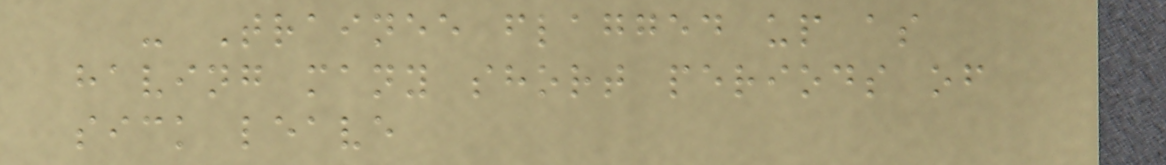- Trainee flagged up as
having many short periods of
sick leave
